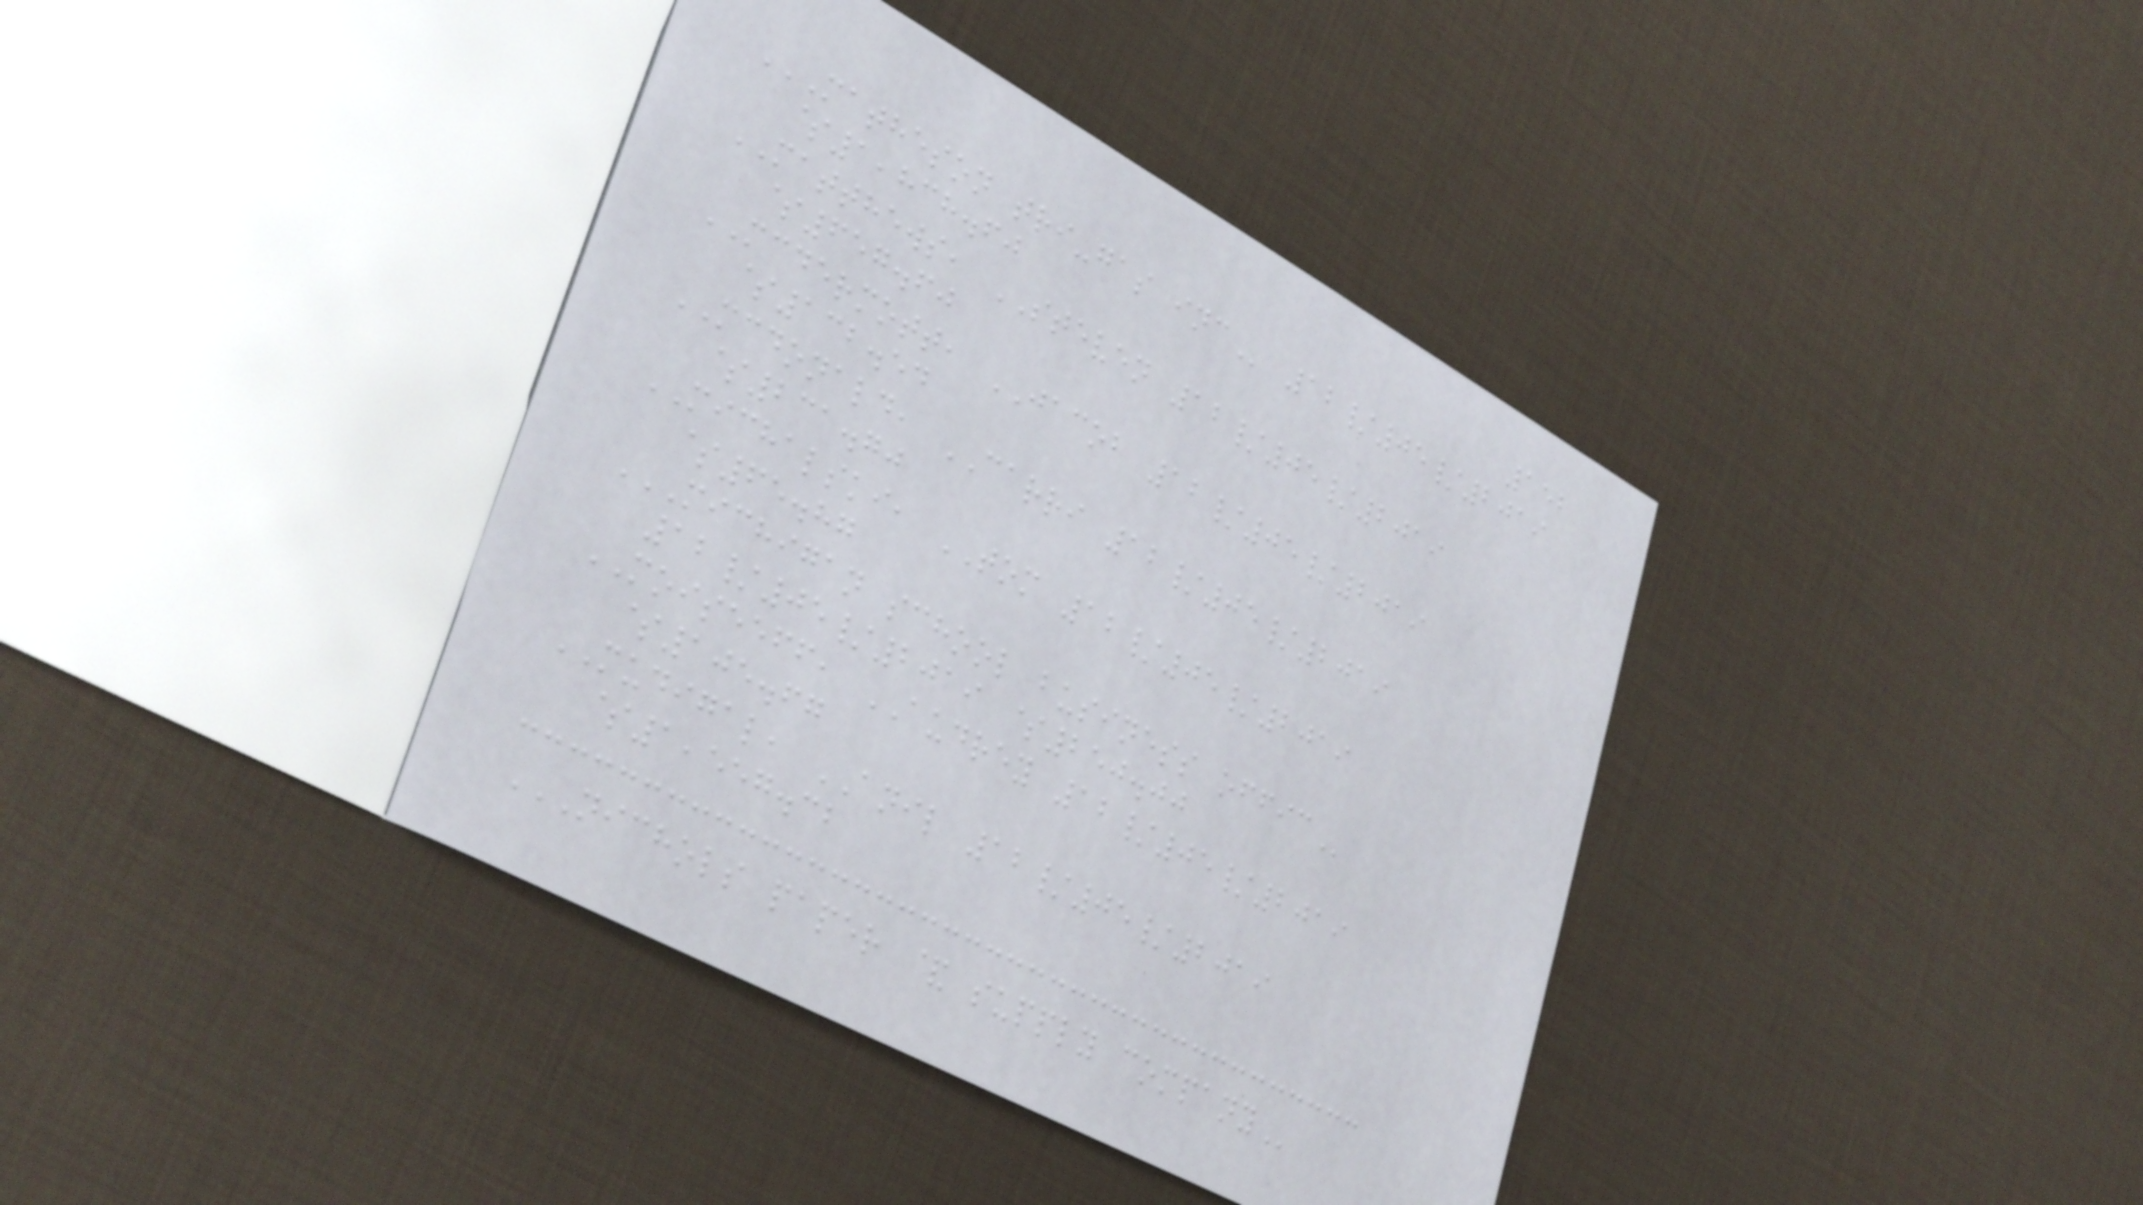152
MATHESON TRI-GAS INC 12/05/2019
$1,838.60
MATTHEWS, STEVEN 12/05/2019
$657.60
MCDERMOTT, JACOB 12/05/2019
$132.54
MCDONALD, CARRI 12/05/2019
$231.70
MICHALSKI, TOM 12/05/2019
$65.87
MICHIGAN SCHOOL BUSINESS OFFIC
12/05/2019 $250.00
MOISEEFF, AUDREY 12/05/2019
$105.67
MUDIGAL, ANIL 12/05/2019
$1,557.32
NICHOLS PAPER & SUPPLY COMPANY
